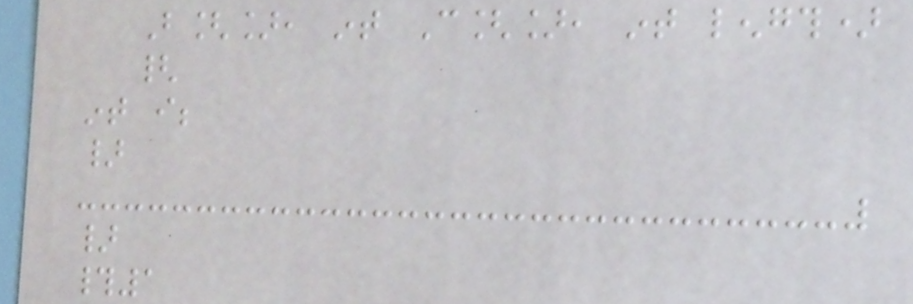B[], int C[], int length)
{
int i;
}
}
#1
